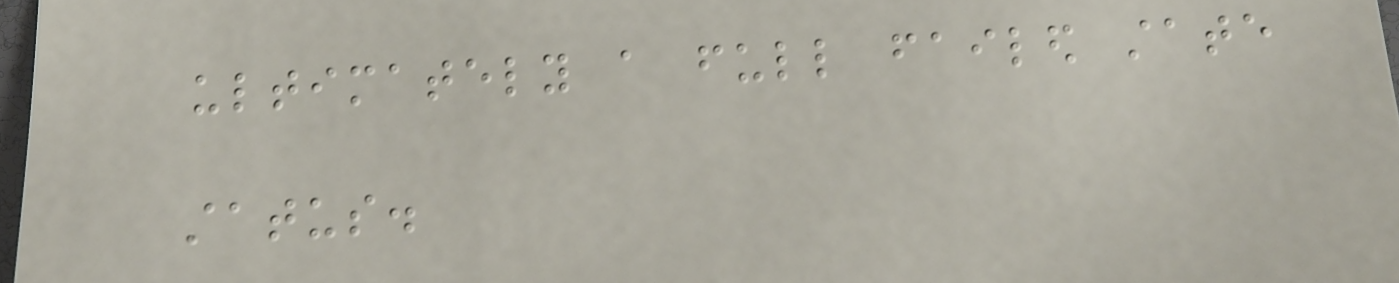ultimately a full failed state
status.
